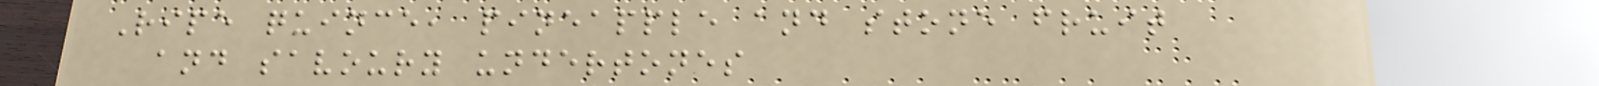Ripe quince, pineapple and stone fruit
and savoury undertones
